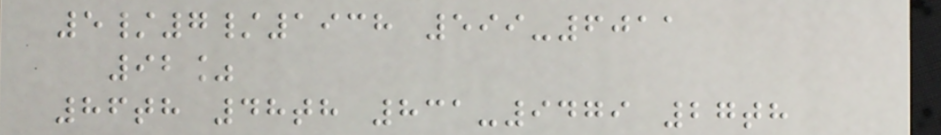5/7/1938 599-6011
92%
86th 48th 831-9479 27th
